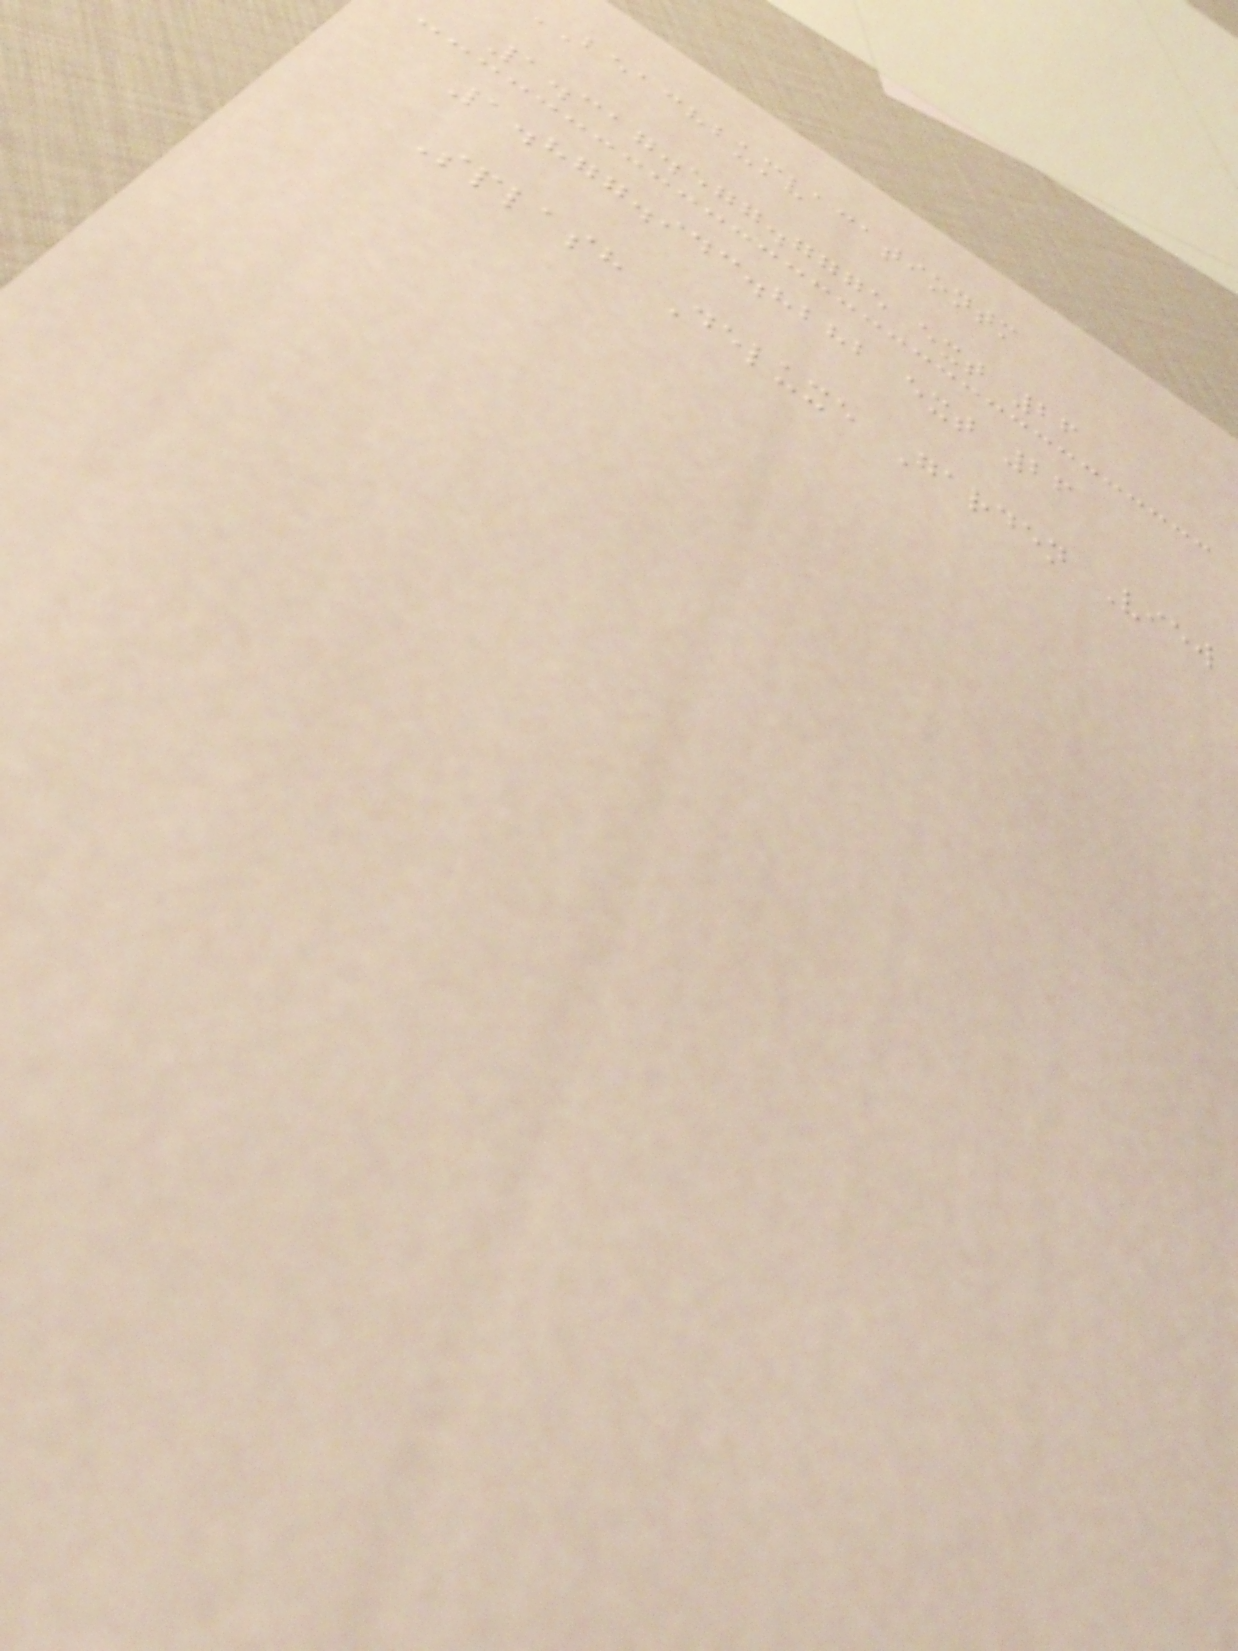beachbumvacationtm
1.317.577.7775 ext 26
1.877.943.8282 ext 26
Splash Deluxe Garden View
